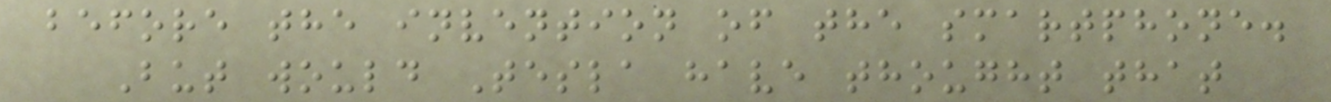before the invention of the smartphone.
But would Tesla have thought that
